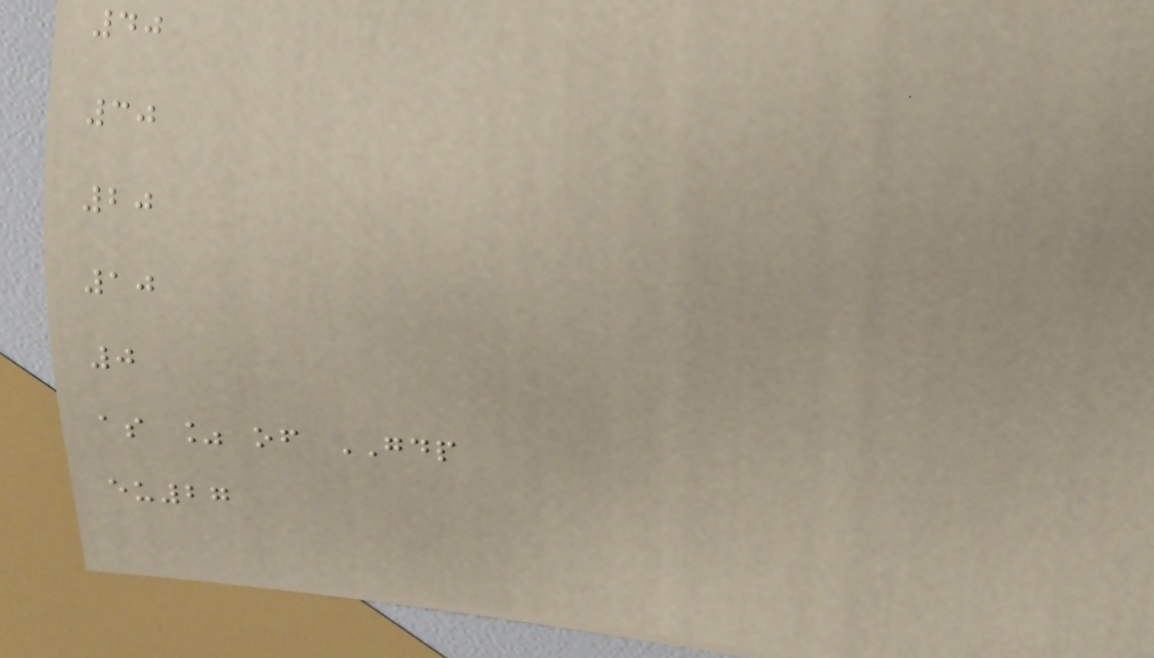40
30
20
10
0
as % of GDP
eu27
